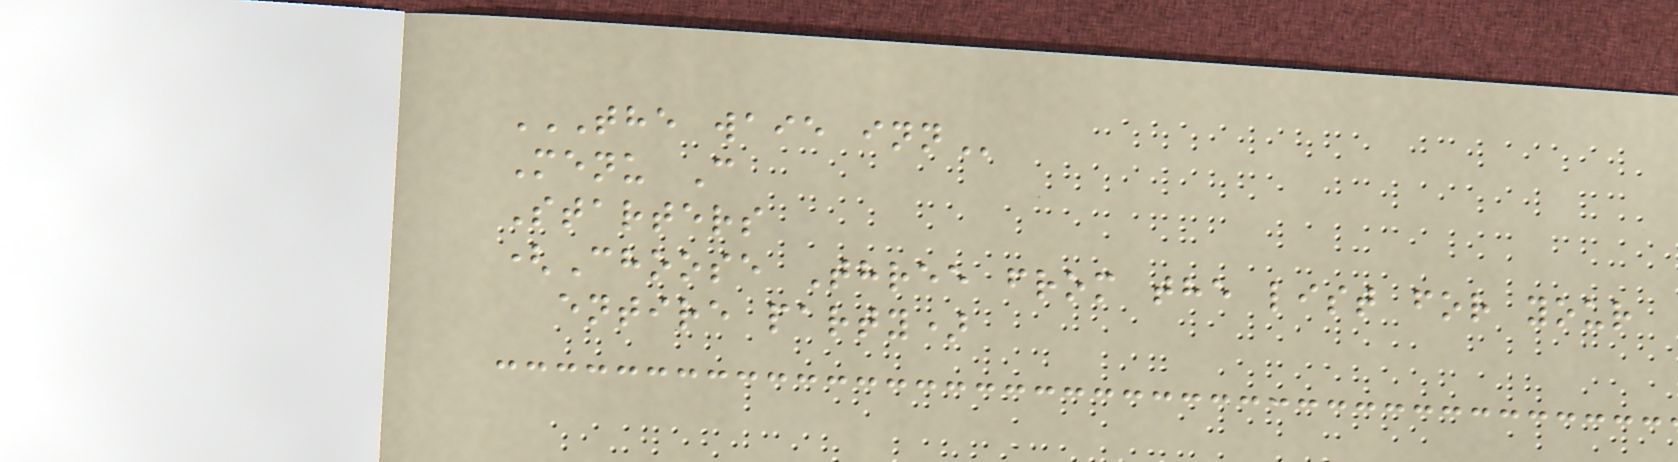THE WAIE INN
Menu C
Starters
(Choose Three from the list for your
entire party)
